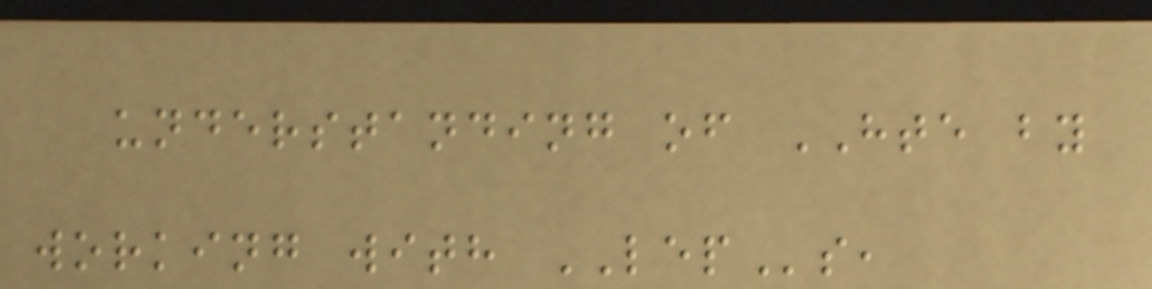understanding of HTE by
working with LEPs,
